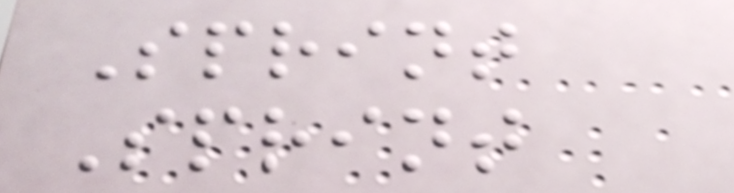Sprint
Sprint
